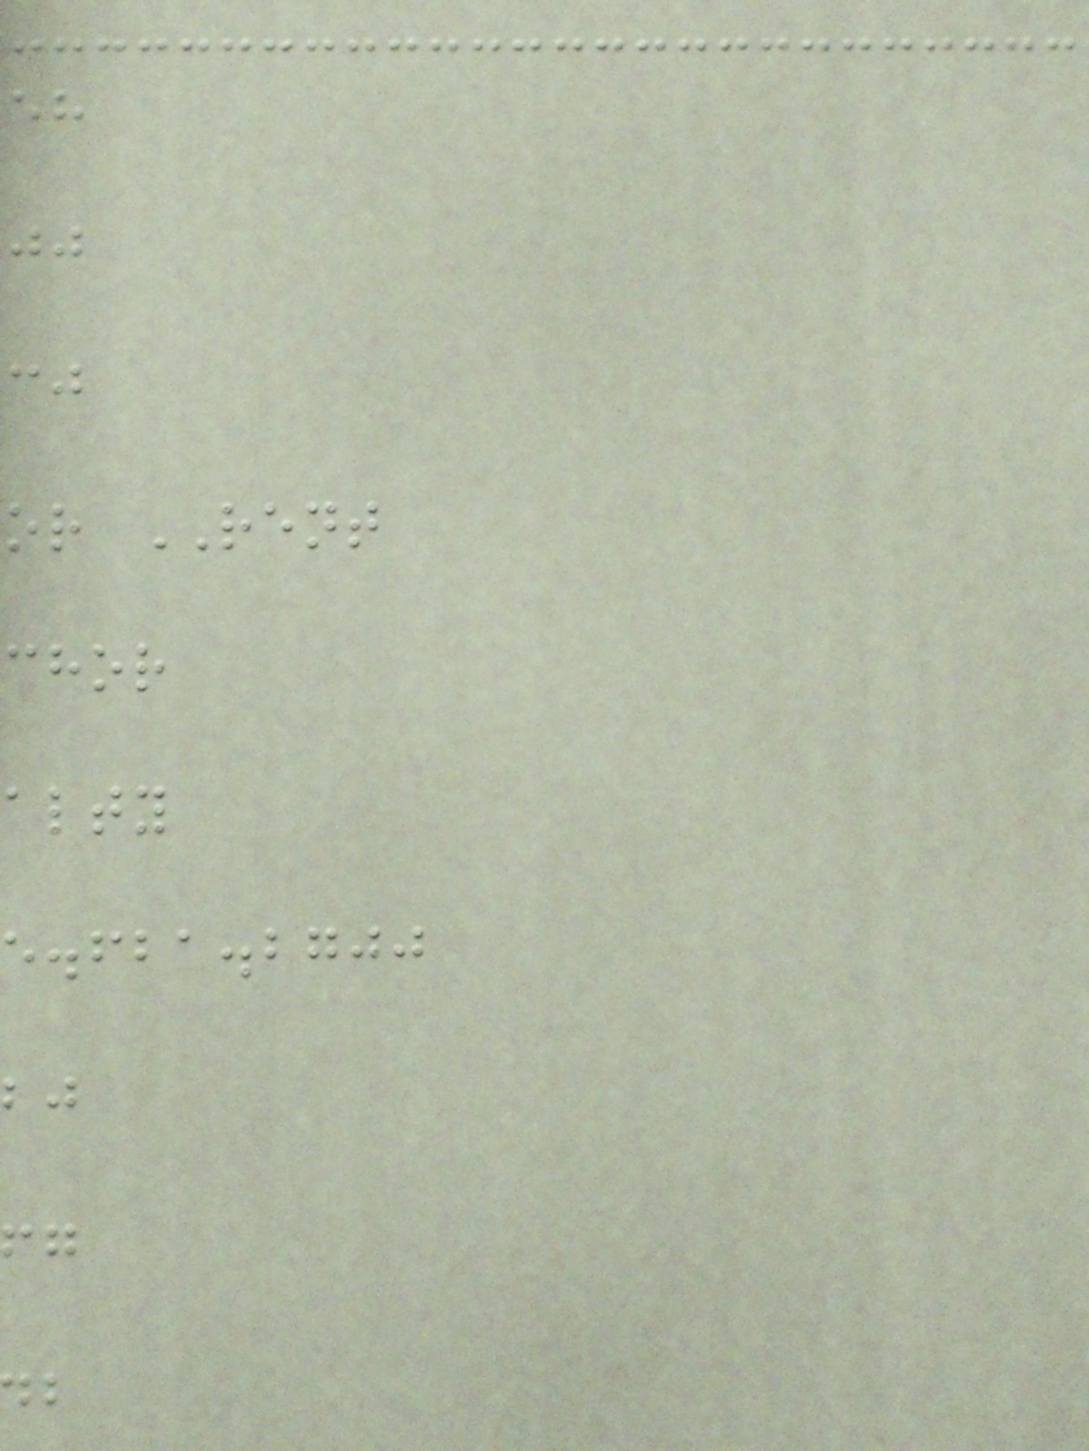or RENT
chor
alty
e.fba.bgjj
